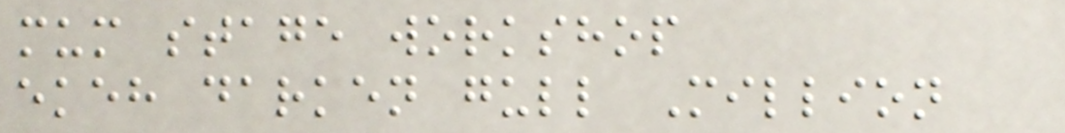mum stage workshop
ekeh darken gull Million
